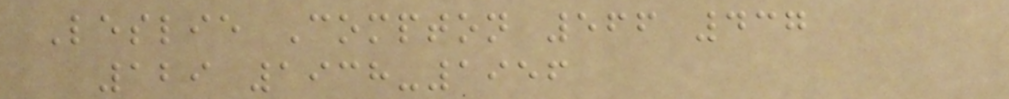Leslie Compton 566 437
129 1938-1956
